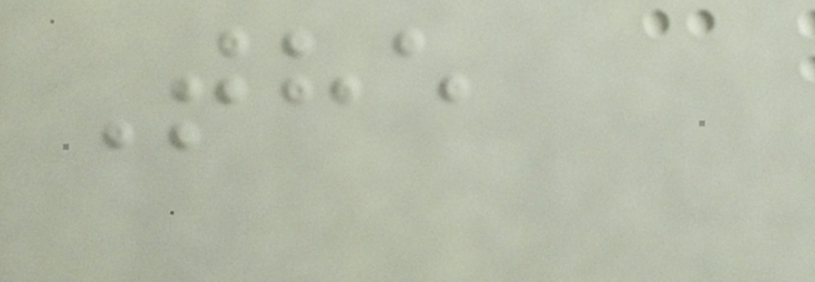The
